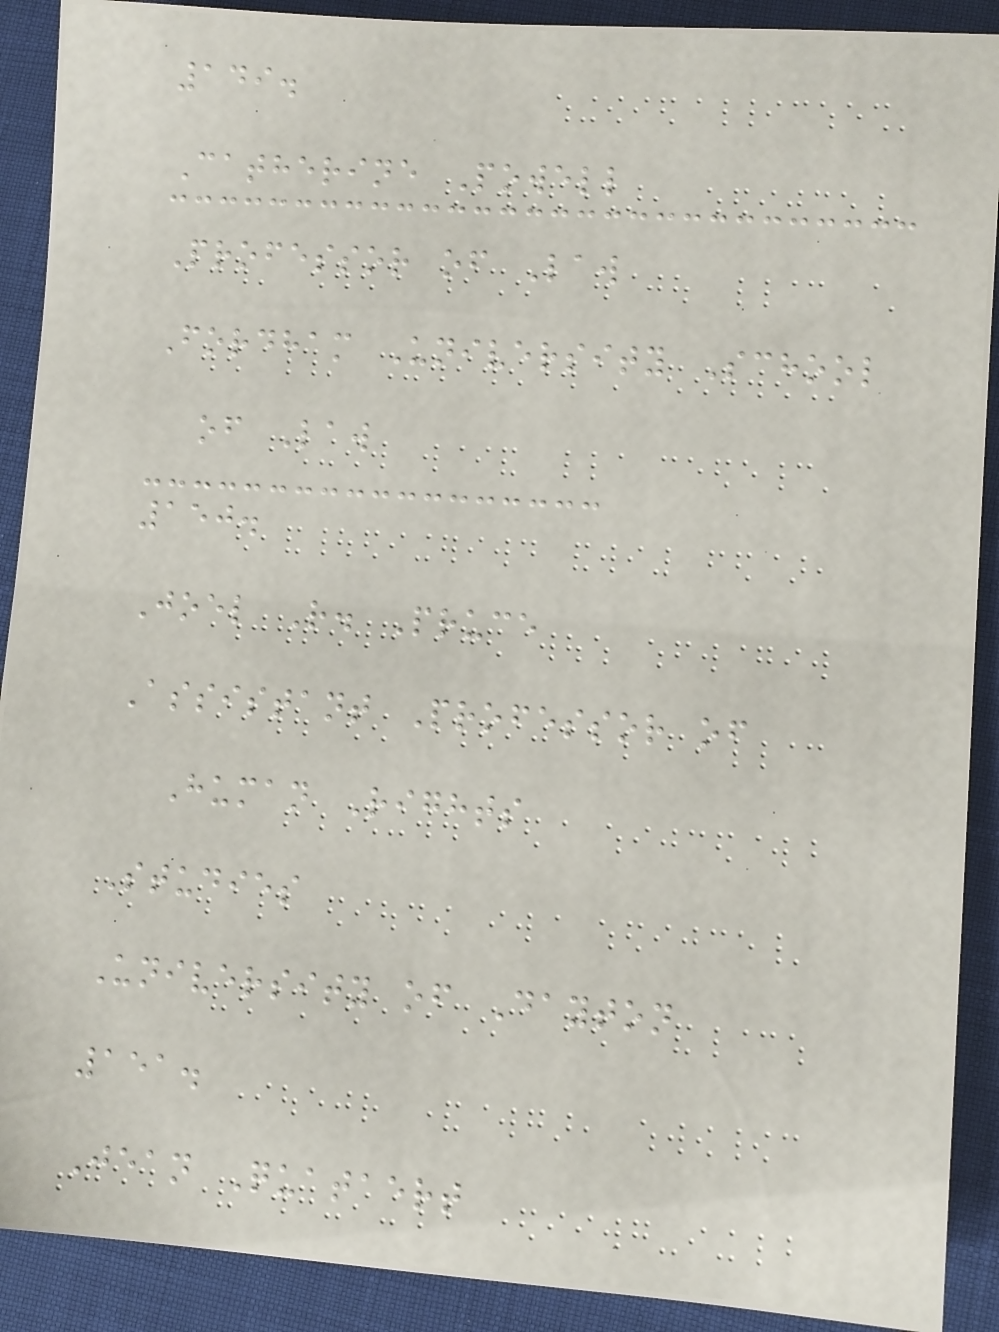149.
Catherine Powell
Professor of Law
Fordham University School
of Law
150.
Joel R. Pruce
Assistant Professor of
Human Rights
Studies
University of Dayton
151.
Jean Quataert
